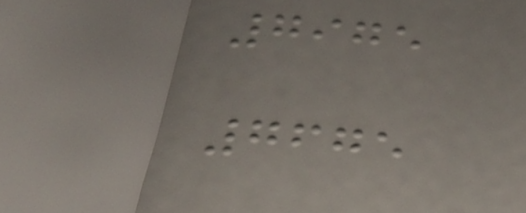7975
7675
